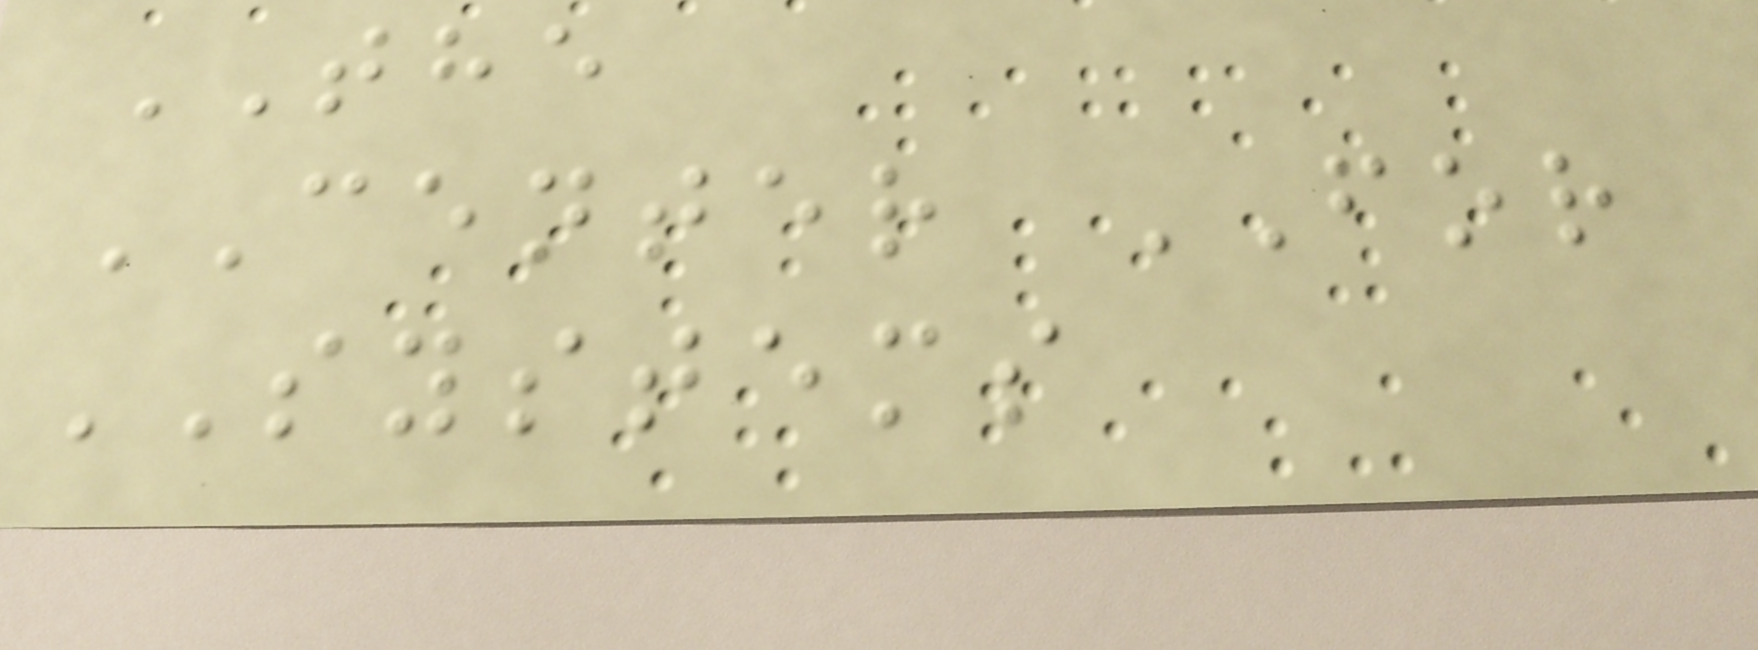THE
CENTER FOR
SYSTEMS
